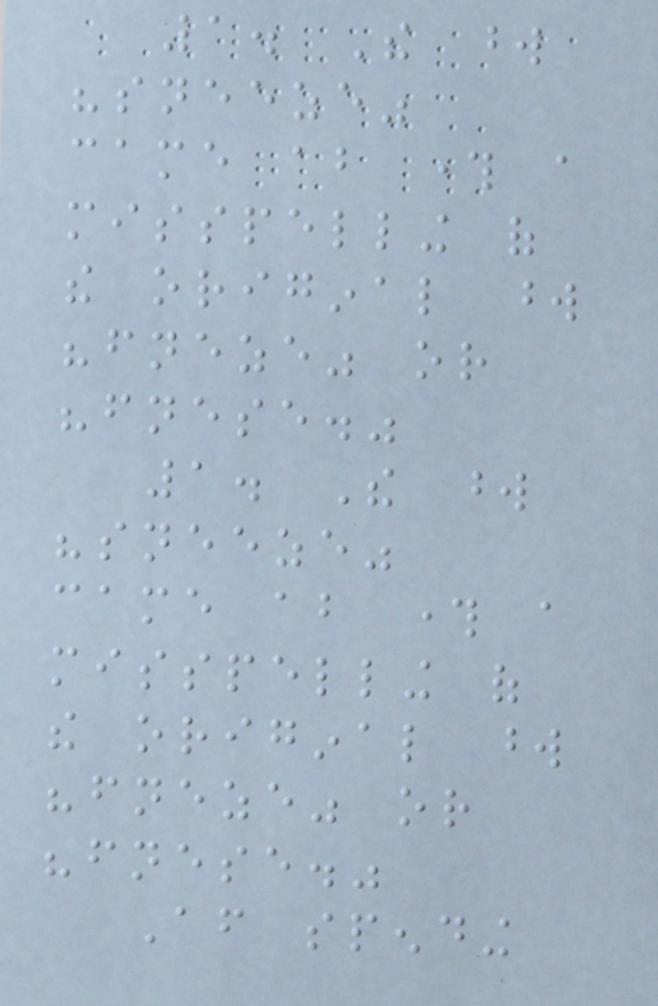1. The word
"sneeze"
came about through a
misspelling of
the original word
"fneze" or
"fnese."
1. The word
"sneeze"
came about through a
misspelling of
the original word
"fneze" or
"fnese."
After spending
